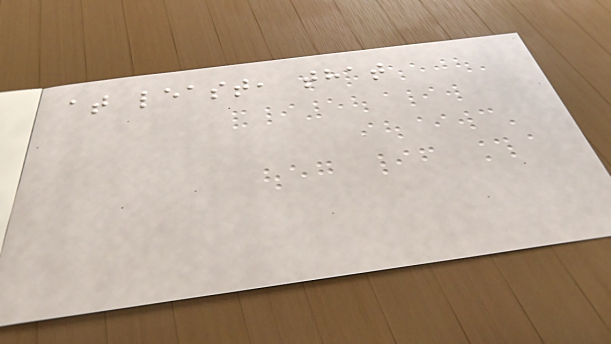at least, that
